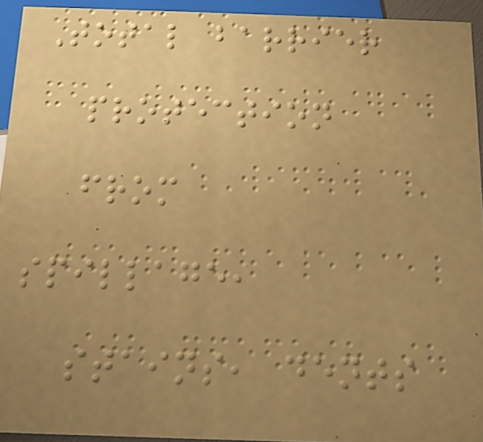Total barrier
protection
from
spillage,
stains, dents
